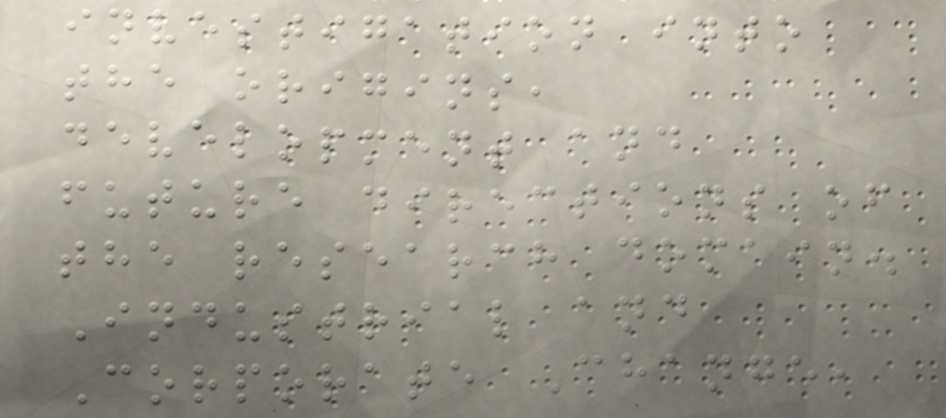investigation into
the origins,
development and
future directions of
the research domain.
Industrial and
Corporate Change,
